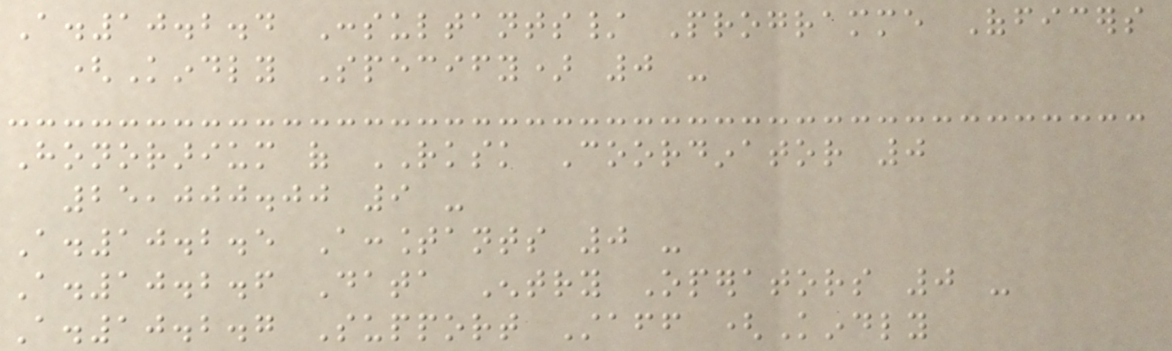A.10.2.4 Consultants/ Programme Officers
(Kindly Specify) 0 -
Honorarium of RKSK Coordinator 0
25,000.00 9 -
A.10.2.5 Accountants 0 -
A.10.2.6 Data Entry Operators 0 -
A.10.2.7 Support Staff (Kindly
